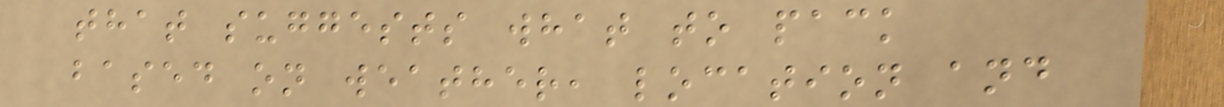that suggests what to pack
based on weather, location and
